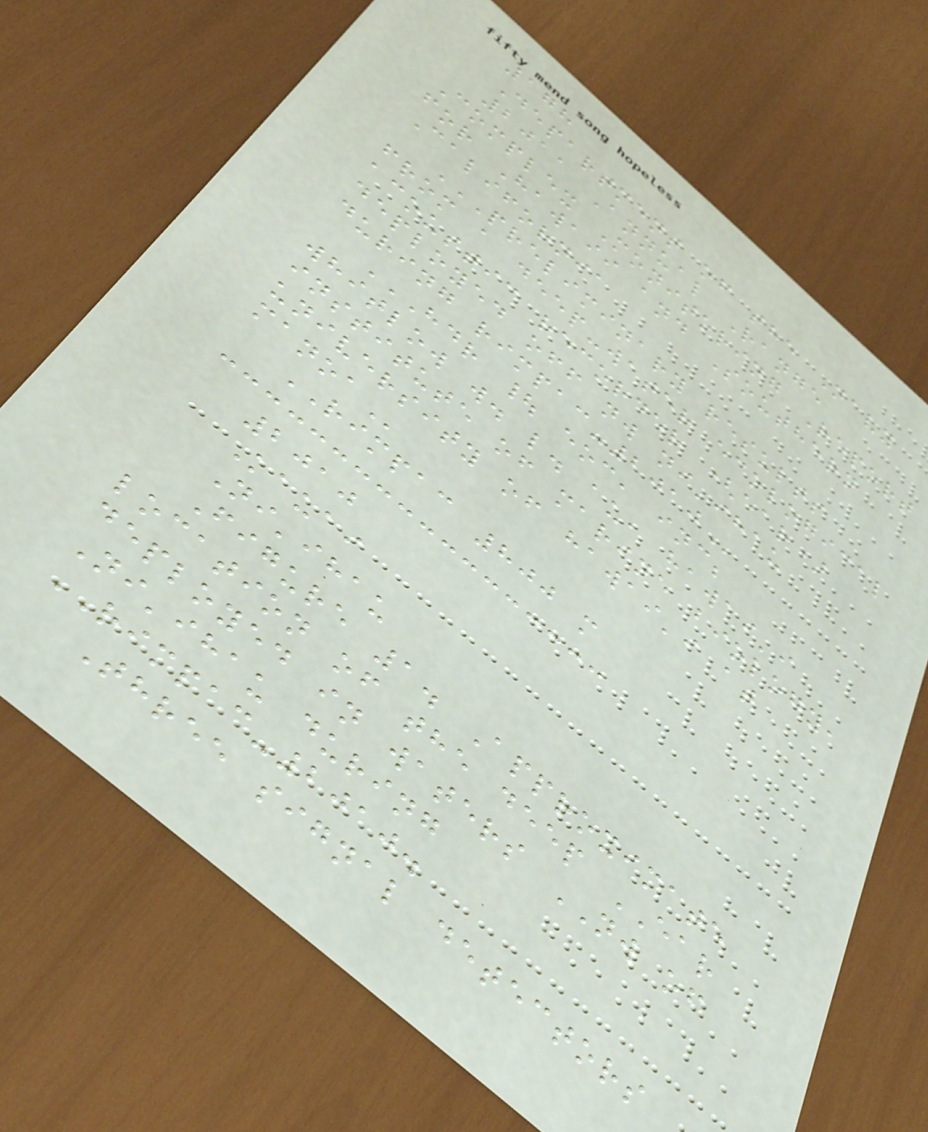178
Department of the Navy
2011 Annual Range
Complex Monitoring Report
for Hawaii and Southern
California
PRELIMINARY RESULTS
FROM A DEEP-WATER ECOLOGICAL
ACOUSTIC RECORDER (EAR)
DEPLOYED OFF NW NI'IHAU
DURING RIMPAC-2010
HDR | EOC, INC;
WHITLOW W. L. AU, HAWAI'I
INSTITUTE OF MARINE BIOLOGY,
UNIVERSITY OF HAWAI'I AT
MANOA
RIMPAC 800 m
2010
Kauai
Ni'ihau
Figure 1. Approximate
location of the deep EAR
deployed in waters NW of
Ni'ihau during
RIMPAC-2010.
Three signal detectors
